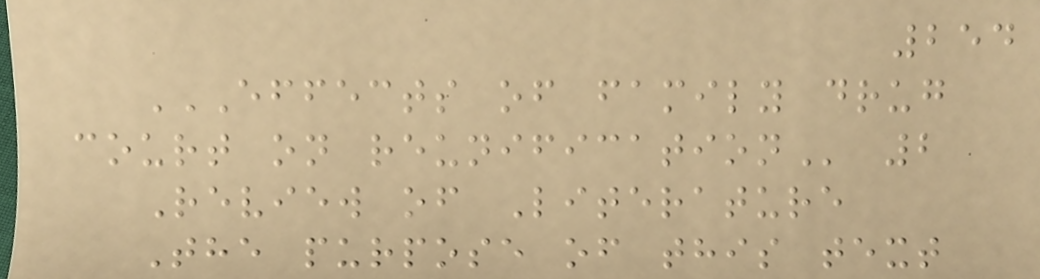254
EFFECTS OF FAMILY DRUG
COURT ON REUNIFICATION 2
Review of Literature
The purpose of this text
